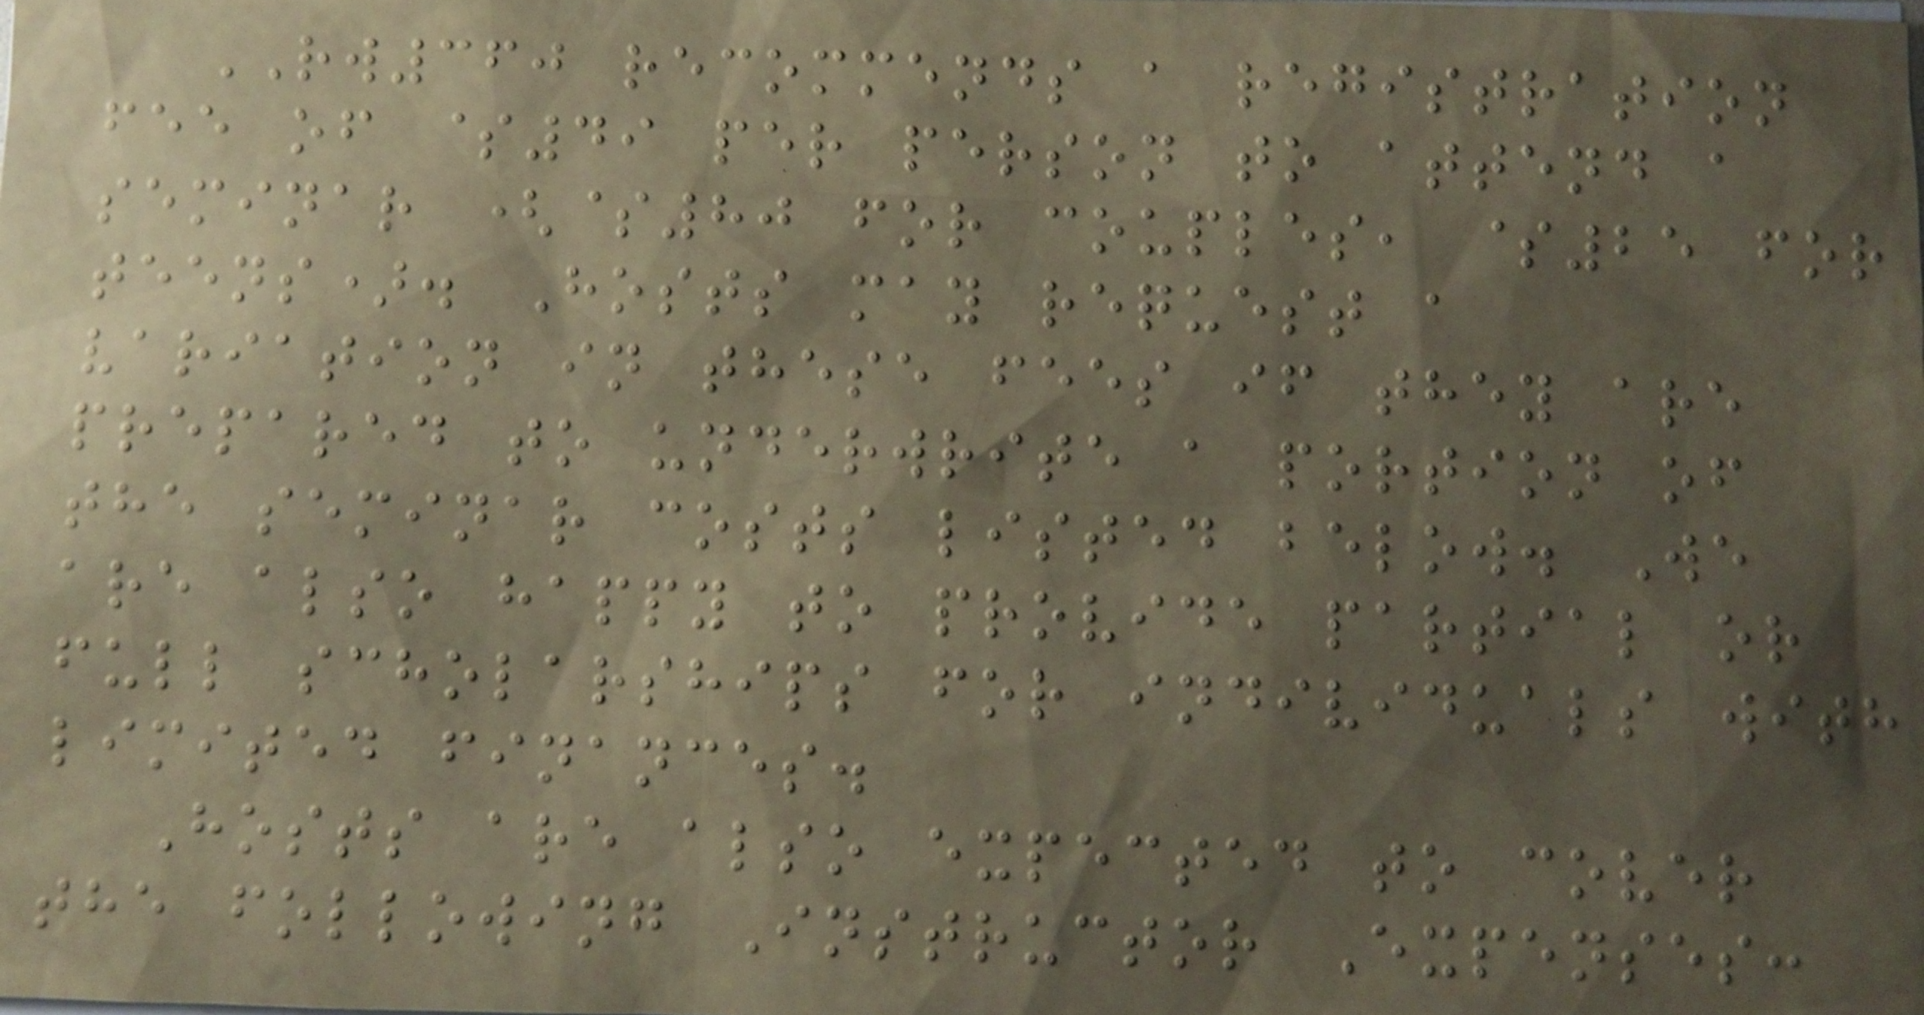RW360 recommends a registration
fee of $49 per person to attend a
seminar ($80 for couples, $25 for
teens). Hosts may request a
variation in these fees if they are
prepared to underwrite a portion of
the seminar costs listed below. We
are also happy to provide partial or
full scholarships for individuals with
limited finances.
Hosts are also expected to cover
the following Instructor Expenses:
